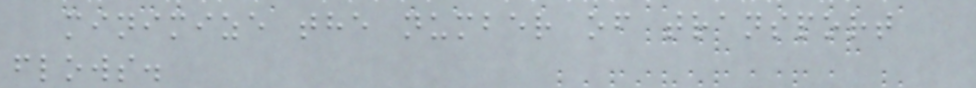minimize the number of transport
flows.
